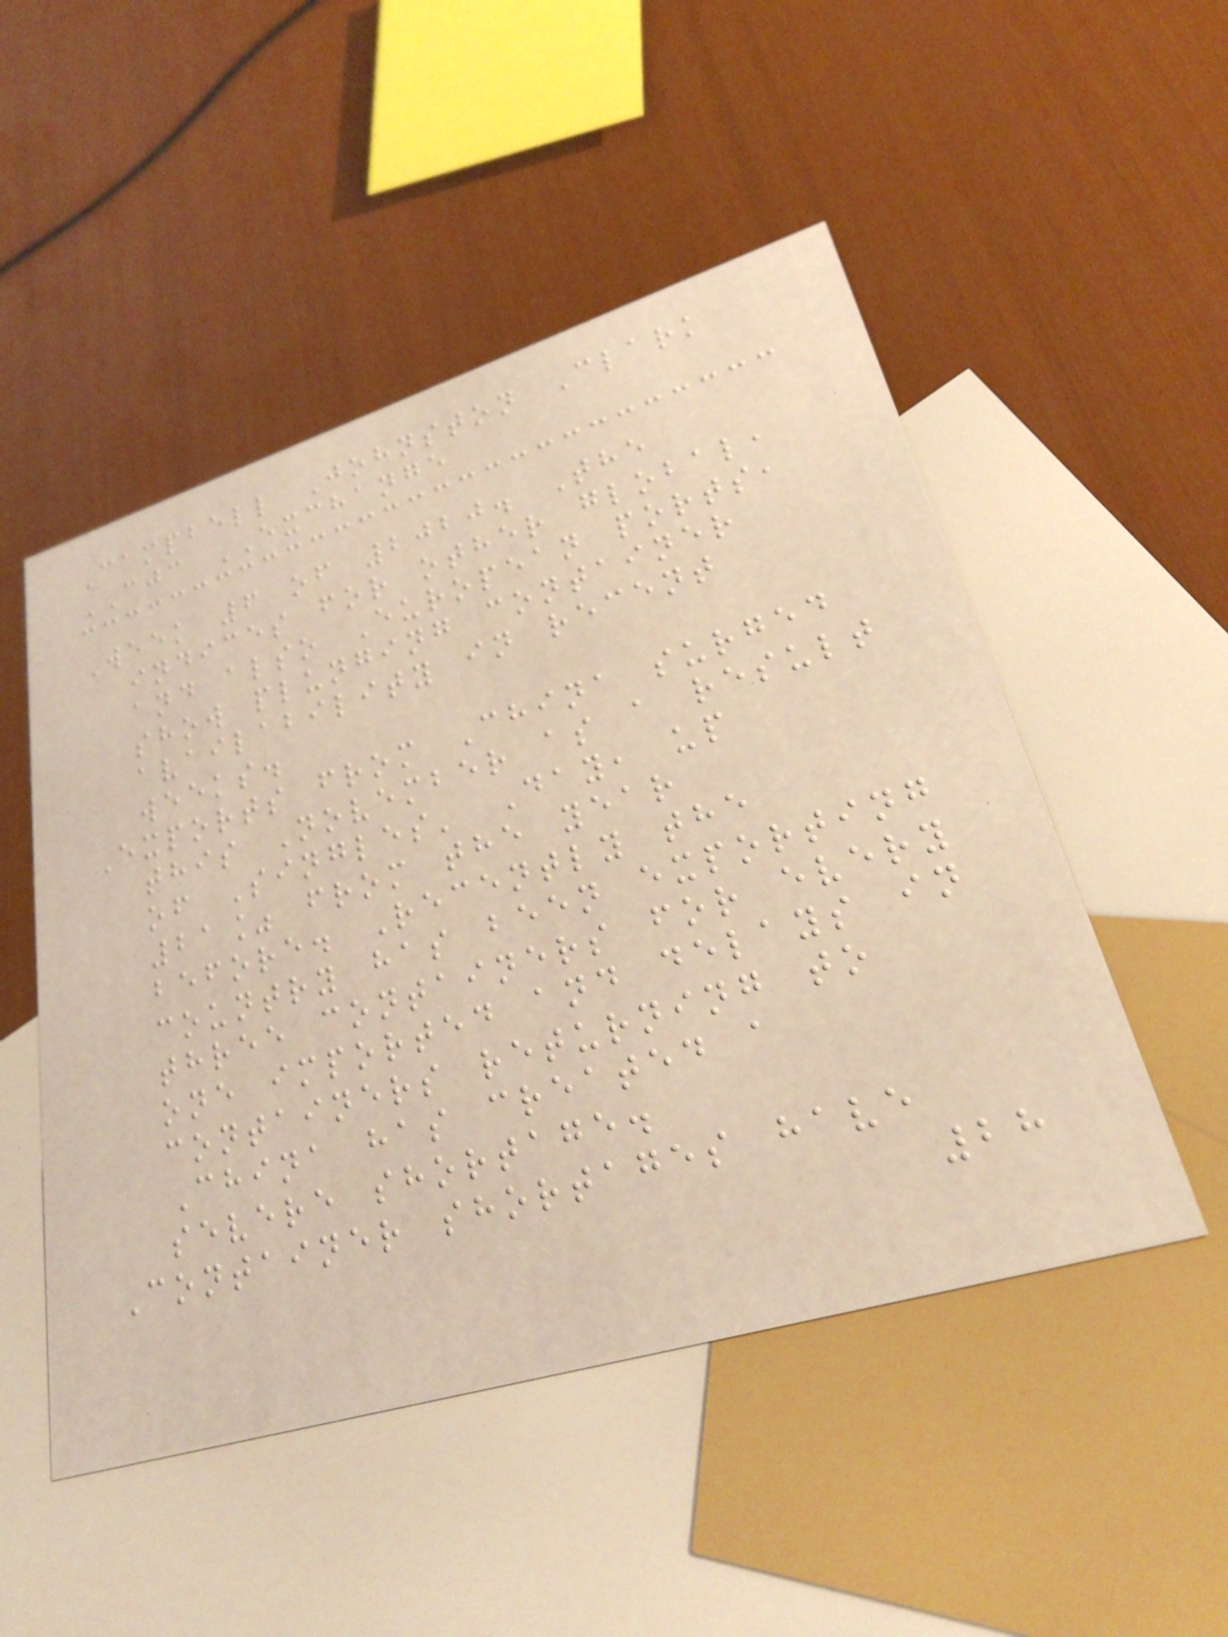Campbell Johnston Clark
CJC EXCHANGE
Week 6 of 2020. The
indices for other global,
and also European ports,
show plunging container
availability in recent
weeks.
Exports from China surged
this November as a result
of Singles' Day, up
21% from the year
before. Recently the
country has been exporting
three containers for every
one imported and delays in
containers returning to
China has created a
severe shortage.
Container shortages have
28
